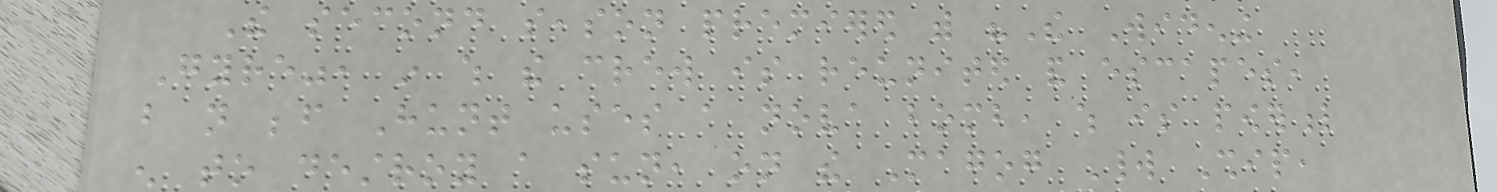The second season premiered with "The Widening
Gyre", in which the crew is reunited and escapes,
but not before Hunt uses a nova bomb, which is powerful
enough to destroy a sun, on the Magog World Ship,
